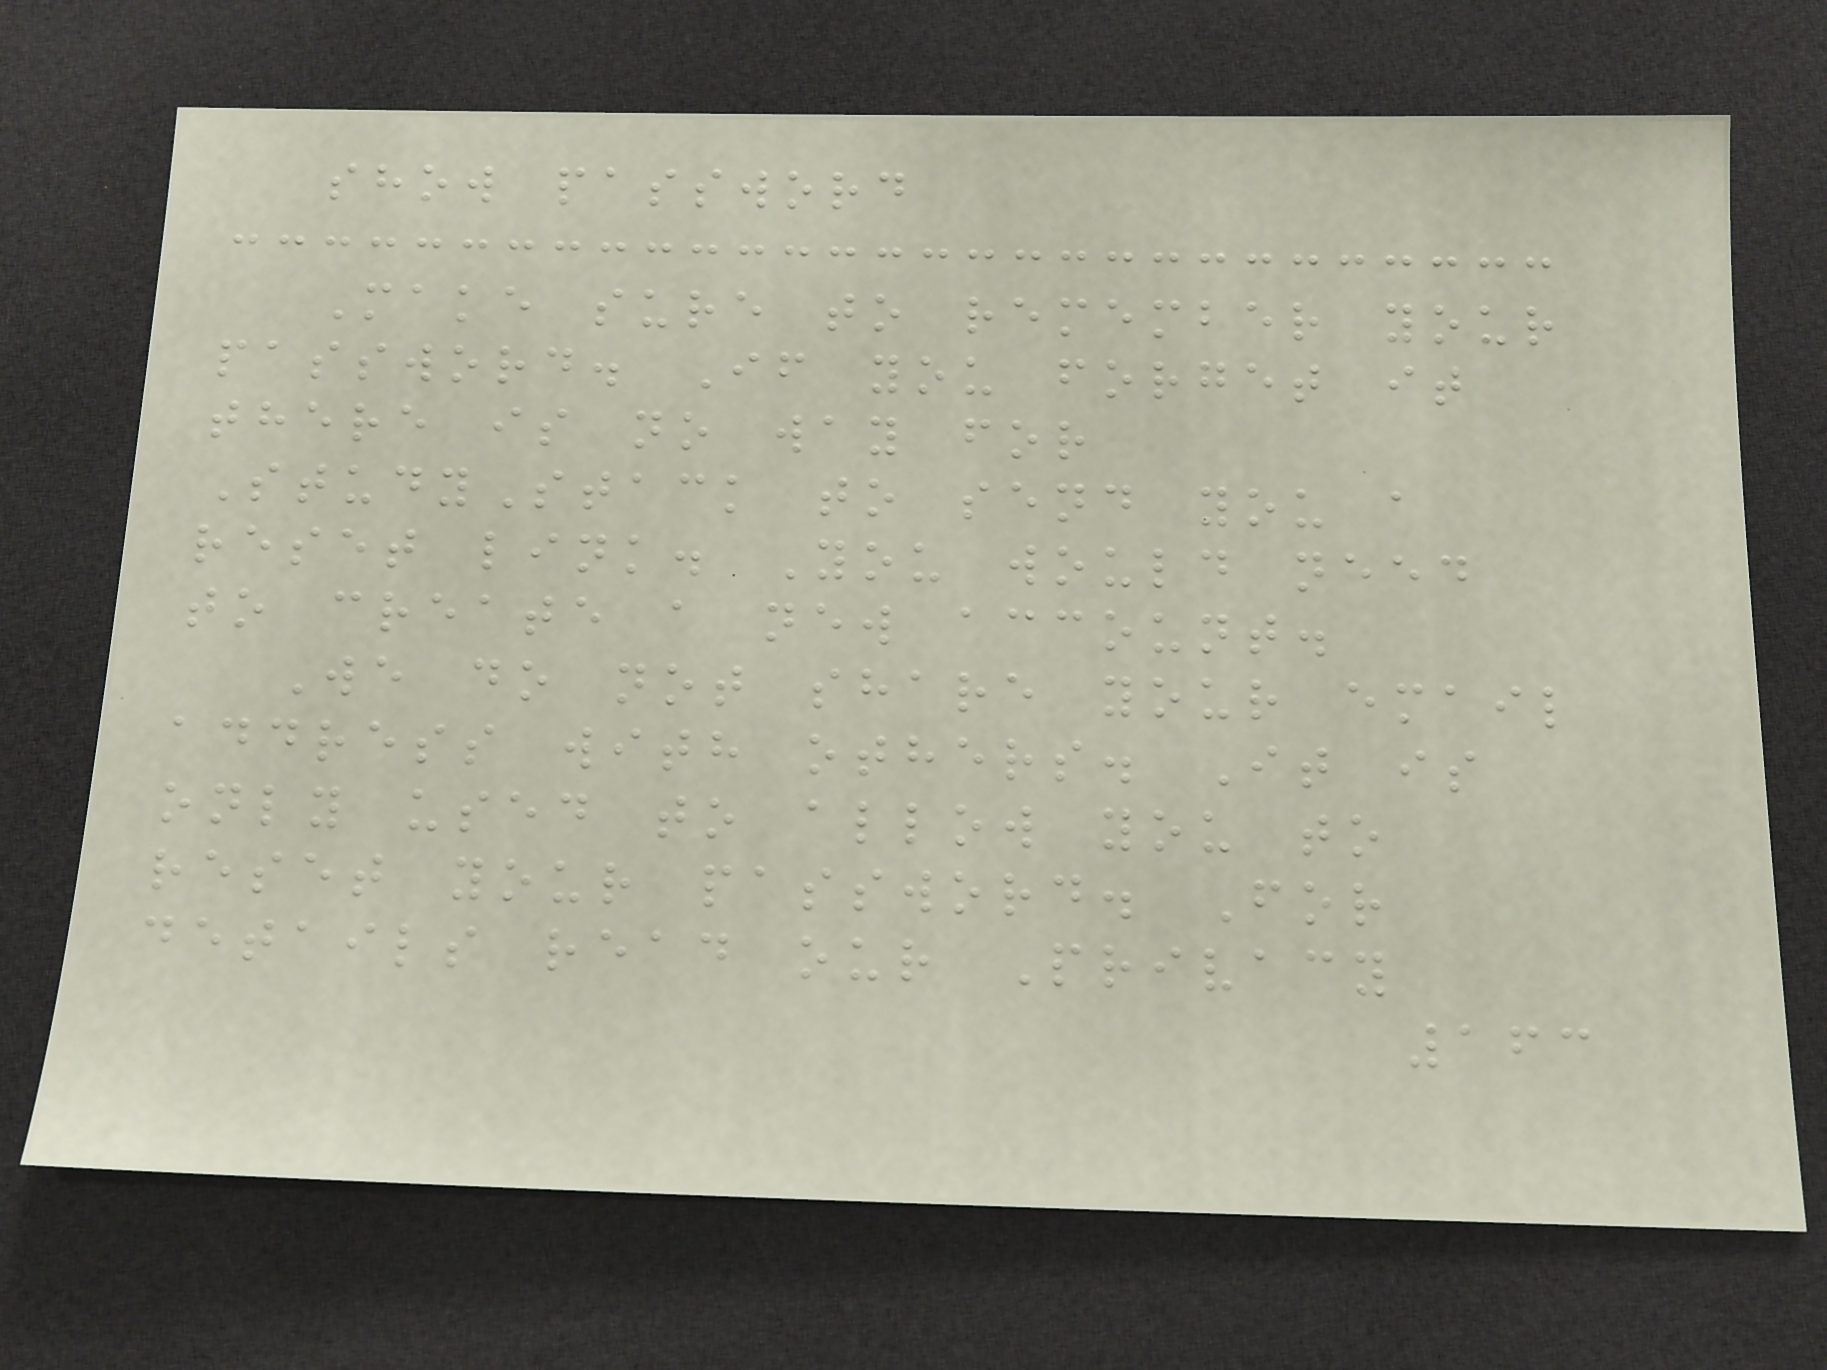show password
Make sure to remember your
password. If you forget it
there is no way for
StudyStack to send you a
reset link. You would need
to create a new account.
We do not share your email
address with others. It is
only used to allow you to
reset your password. For
details read our Privacy
163
